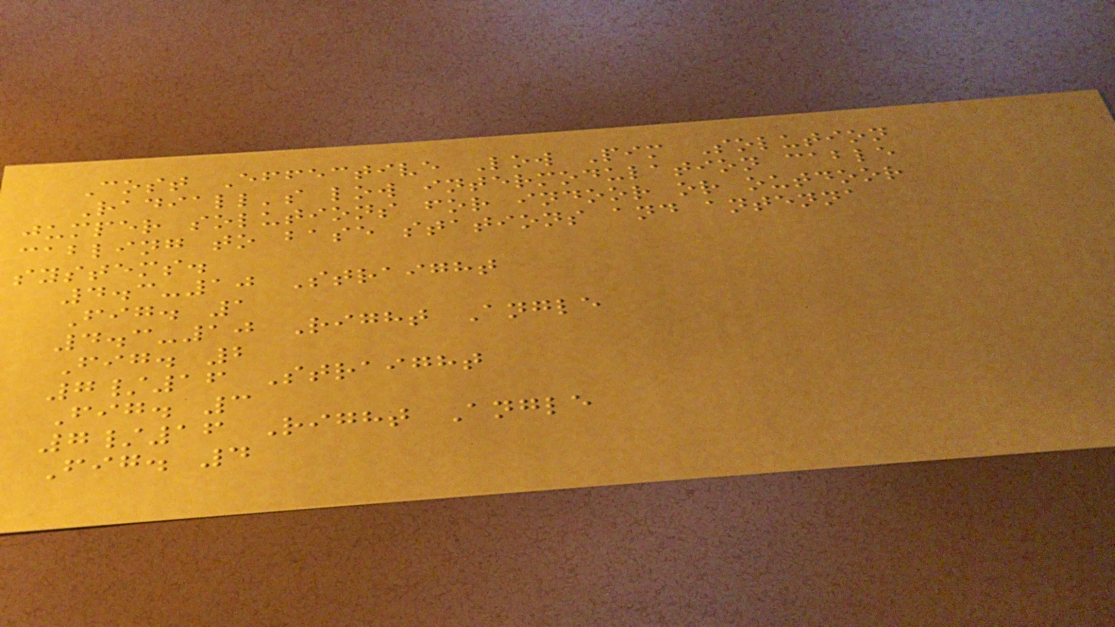Cost Effective Low Pim Solution
Radiall's low intermodulation cable
jumper solutions for indoor or outdoor
cabling to base stations and antenna
systems.
4.3-10 Straight
Fig. 1
4.3-10 Right Angle
Fig. 2
7/16 Straight
Fig. 3
7/16 Right Angle
Fig. 4
